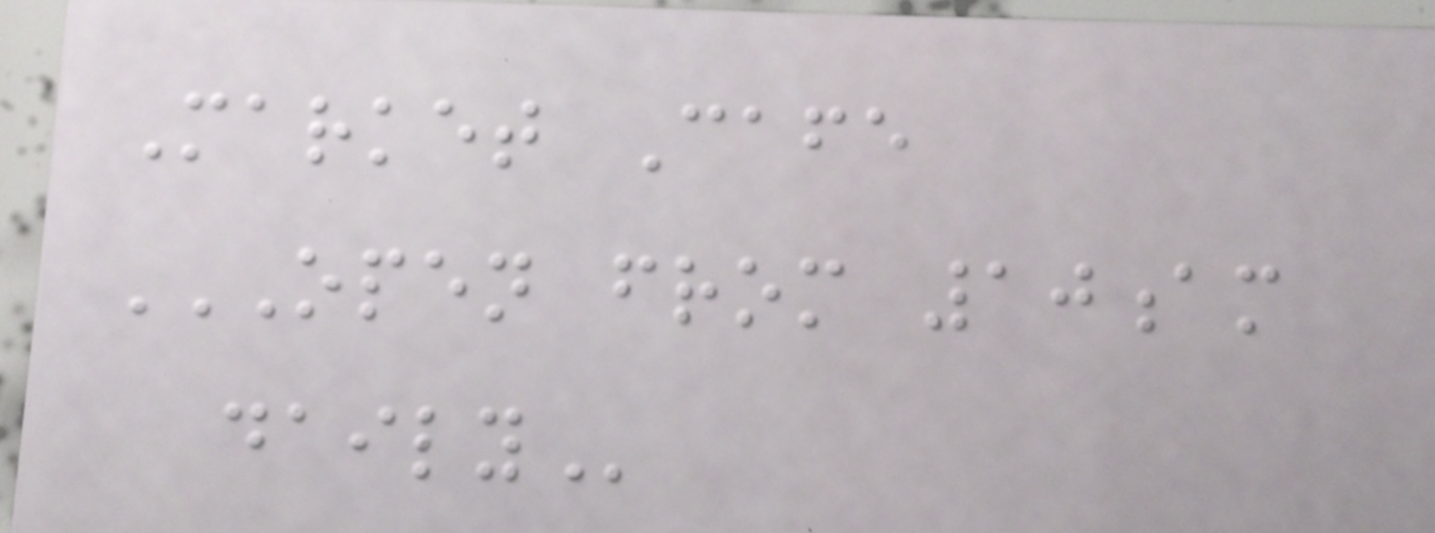Market Cafe
OPEN FROM 10AM
DAILY
